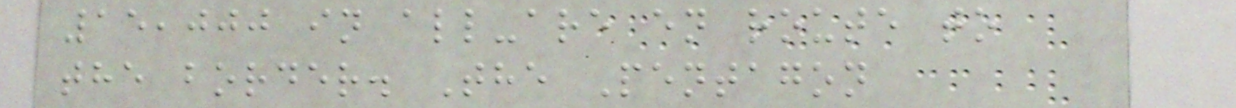15,000 in all-are en route to
the border. The Pentagon
